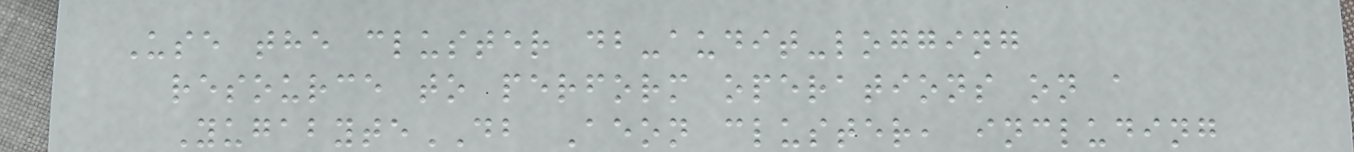Use the cluster db-audit-logging
resource to perform operations on a
YugabyteDB Aeon cluster, including
